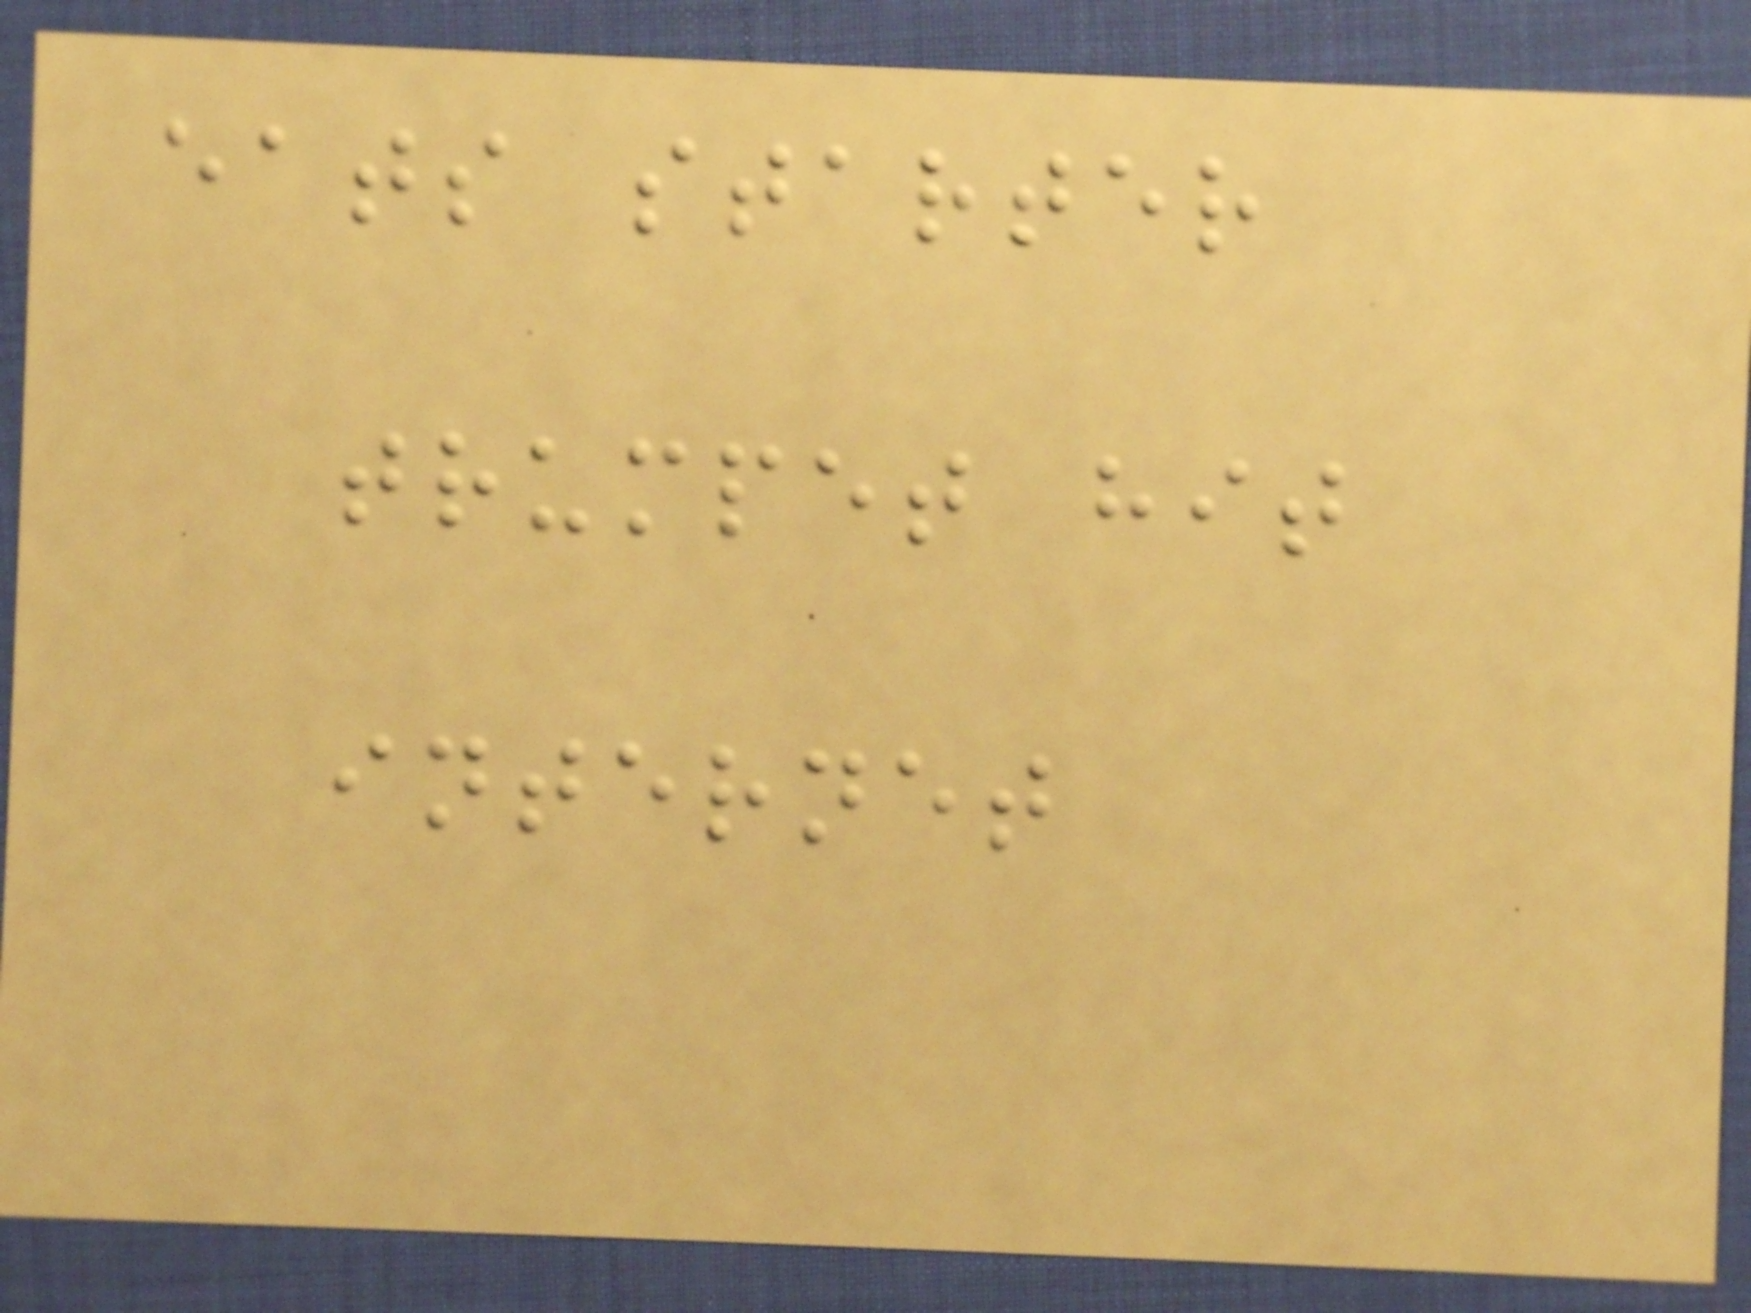eats starter
trumpet hit
internet
